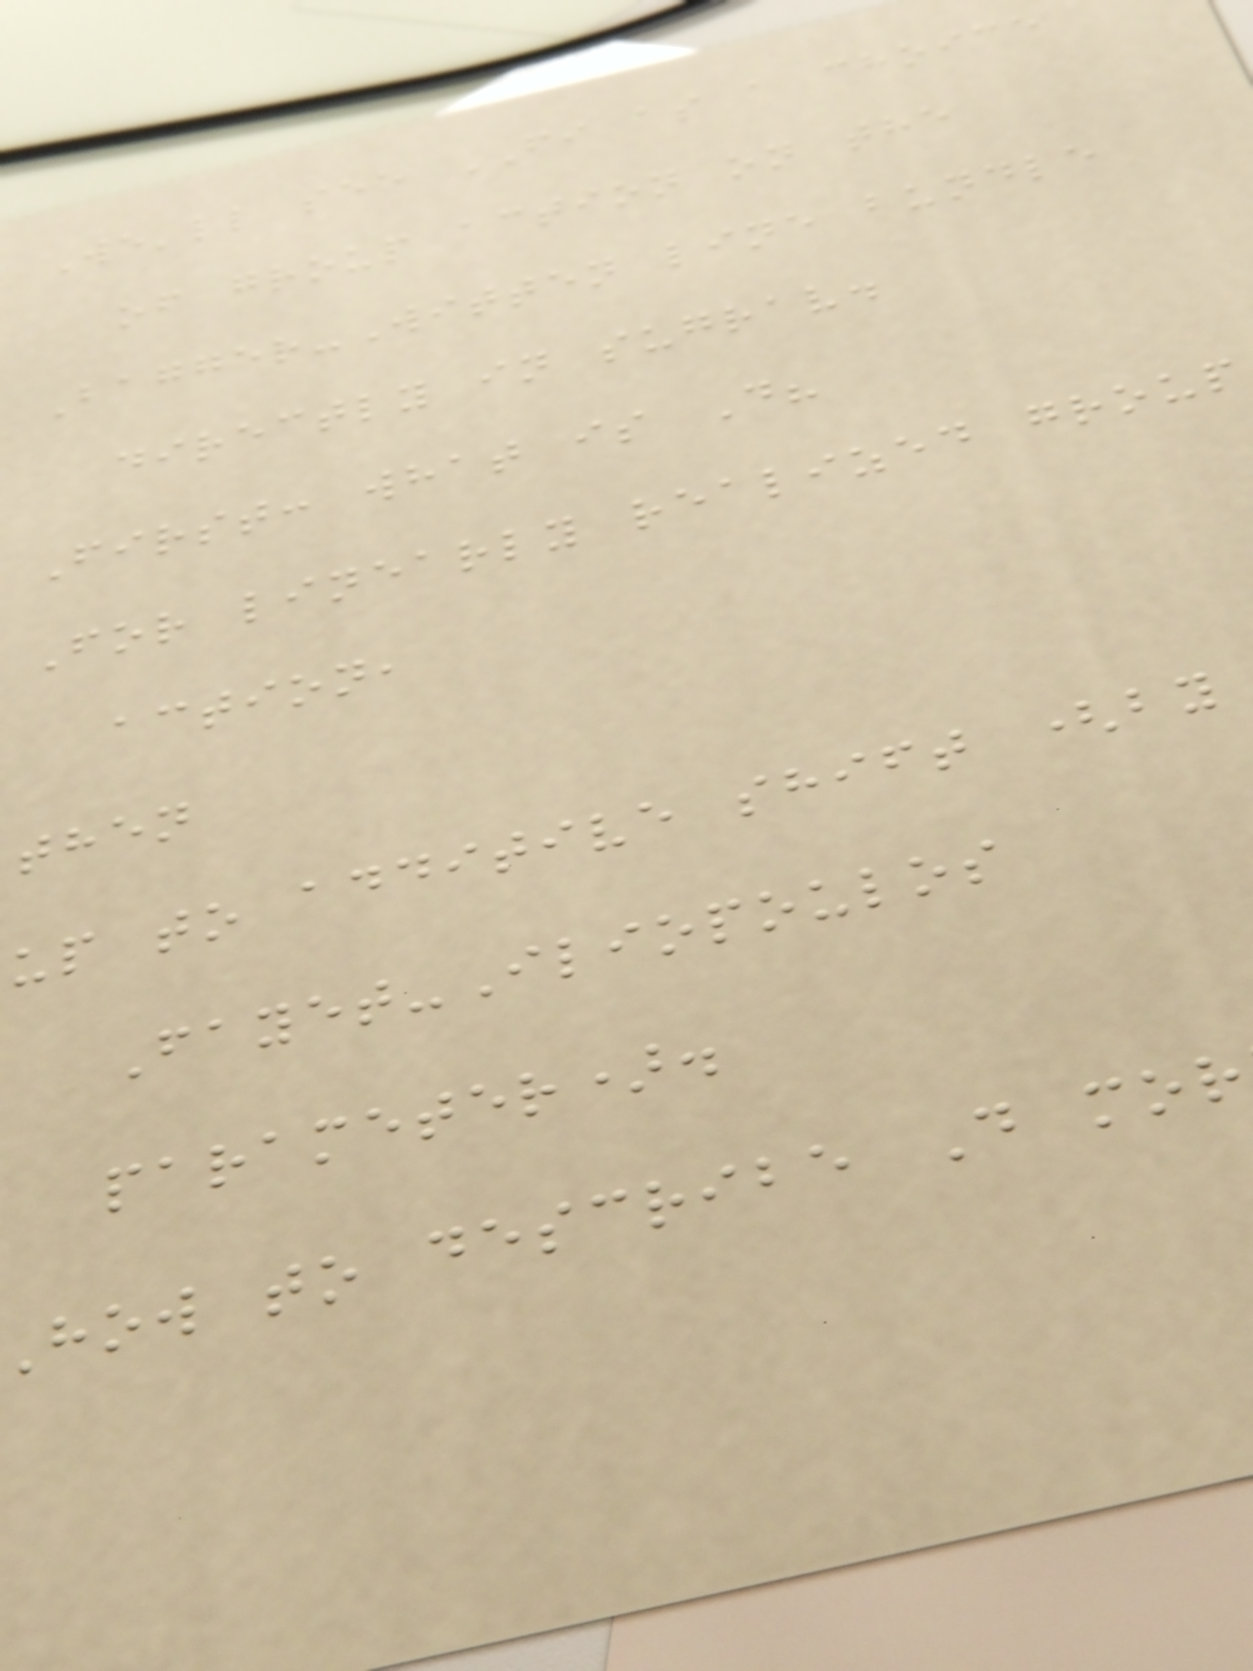We'll see FI as a choice
of group action on the
Bagger-Witten line bundle
directly in sugrav.
First: what is D?
For linearly realized group
action,
then
up to additive shift (by
Fayet-Iliopoulos
parameter).
how to describe D mor
